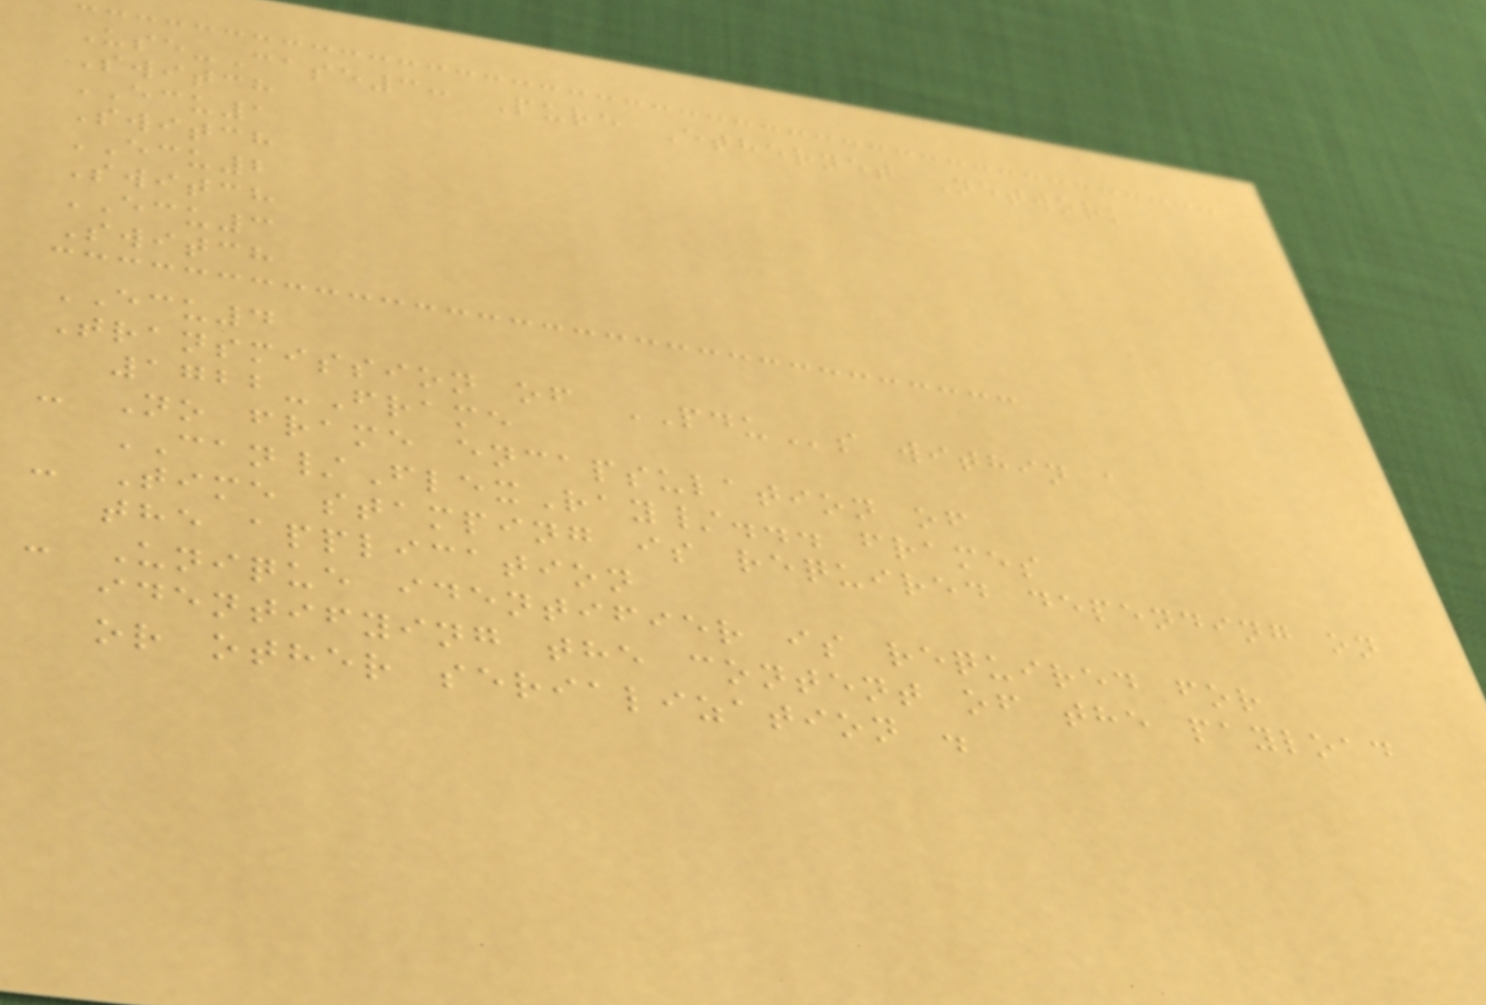Use-Case3: Pure Ethernet Network
Switch
ECU1
Switch
ECU2
Switch
ECU3
Switch
ECU4
Transmission of PDUs within a
1722-Frame
- No frame encapsulation of
CAN/FlexRay/... frames
- Time stamping is required depending on
the application
- Unique identifier is required for
identifying the content of the payload
or other serialization .
